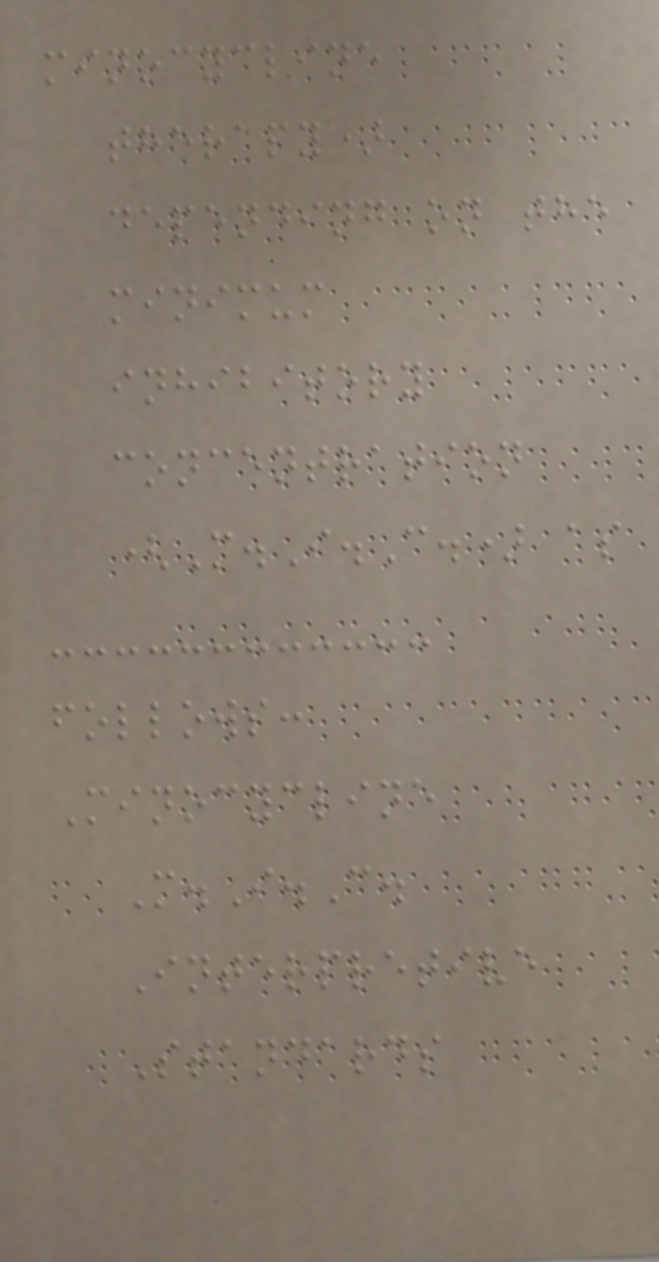minocycline
therapy)
depending on the
minimum
inhibitory
concentration
(M.I.C.) as
follows:
Minocycline
M.I.C.
Interpretive
Standards
